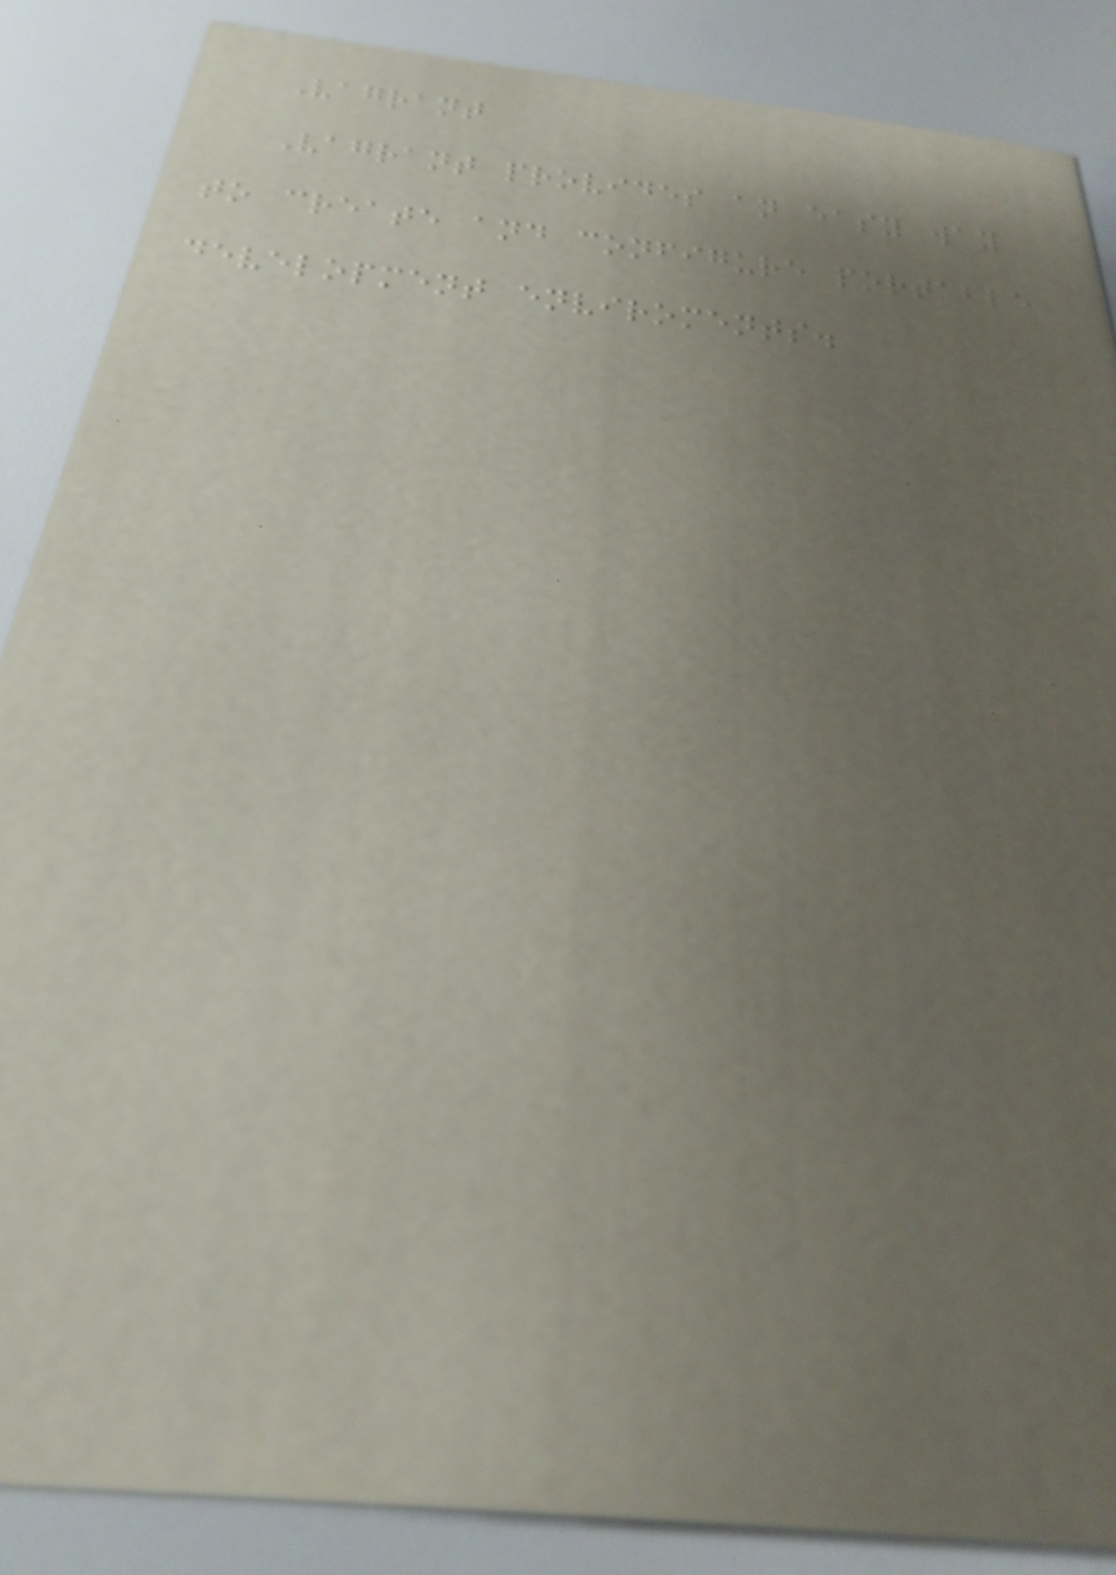Vagrant
Vagrant provides an easy way
to create and configure portable
development enviroments.
